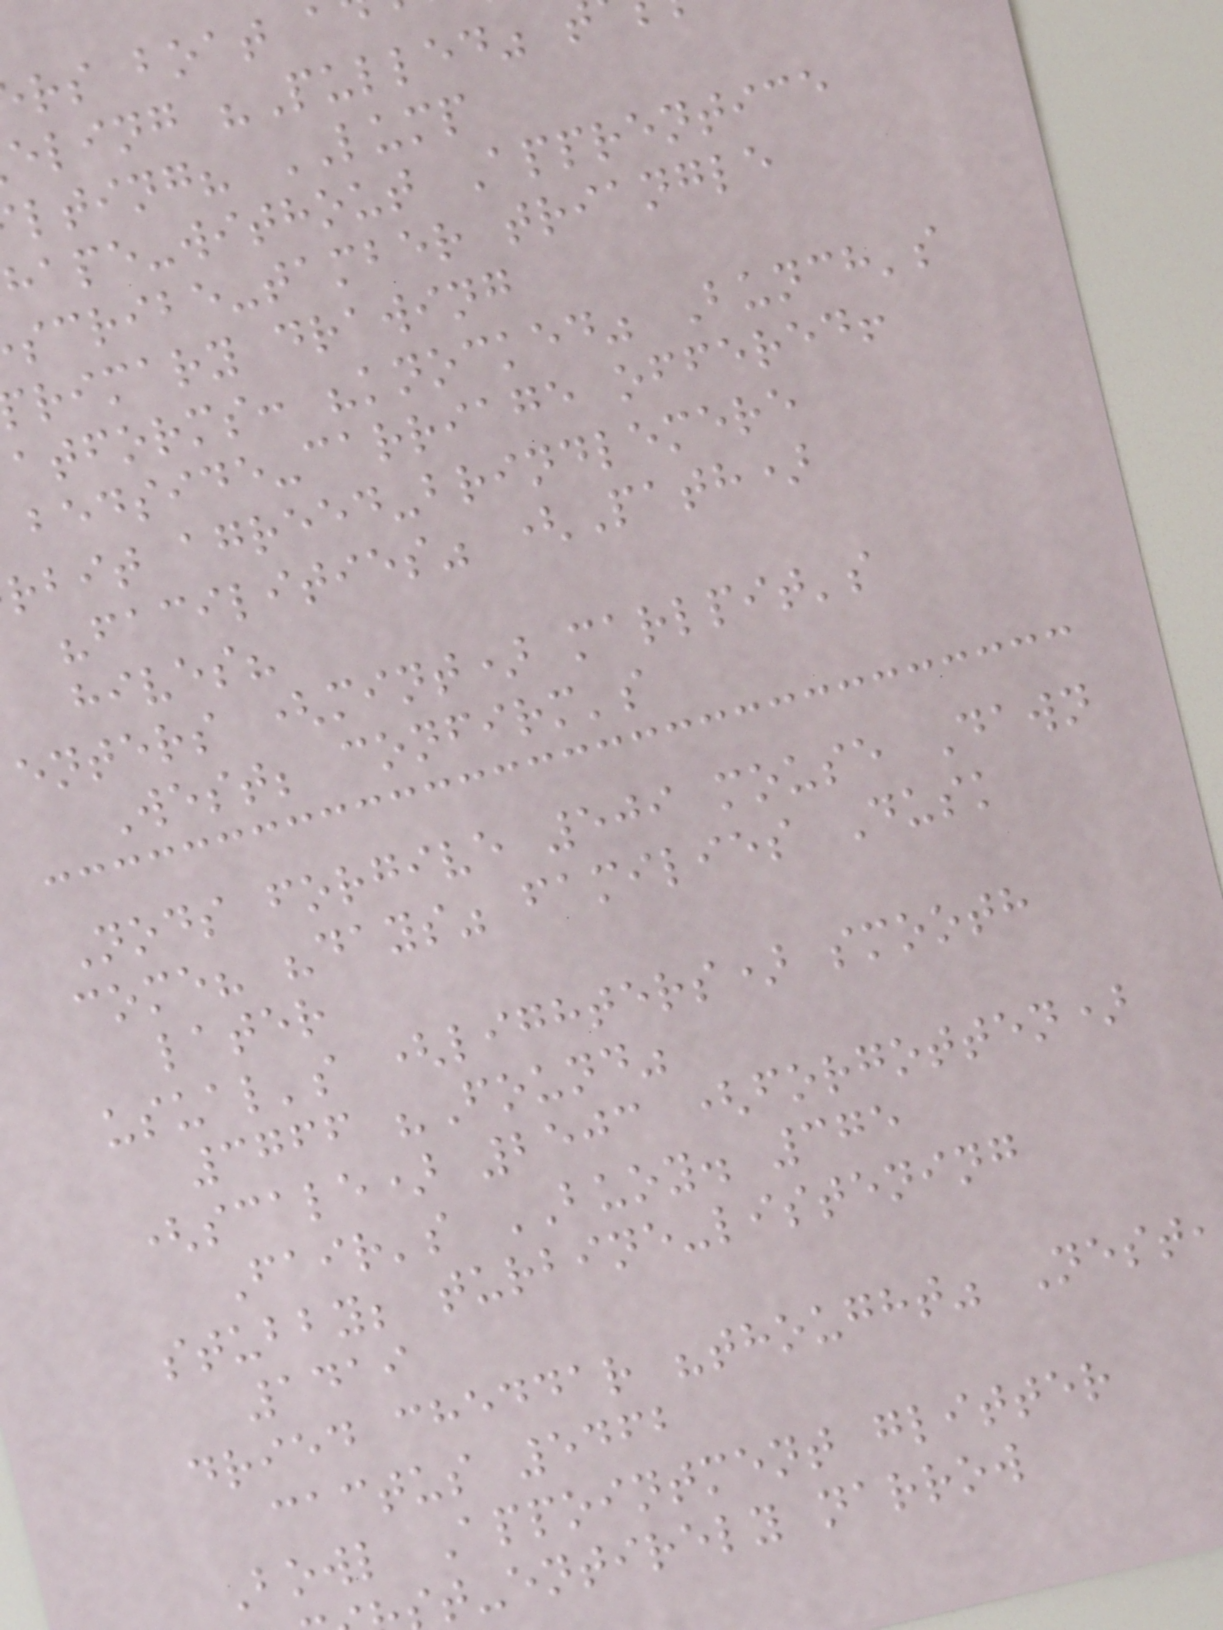rs boat a
eling "Pulled"
lting? LUMP
hape-without Apprentice
scribe-tamber triangle
rimary drawing
atforms: "knocked" Bunch's
bedside-carriage offered!
rbit agreed-brindlemere
"facilities" (Path)
hives?
enters (mint) marlpit's
West; confirm's
Nods forgive 509 mouse Dawn
come? "days" families Dusk
later
usual's (lighters) smooth
3766 "Found"
(scale) 2503 (forgotten)
Fair's BUOY. 375
stubby; turbine-listening
1419
dried cheddar "thought" Nest,
cactus 5462
Bowl Appointment glitter
t-entirely narrow
